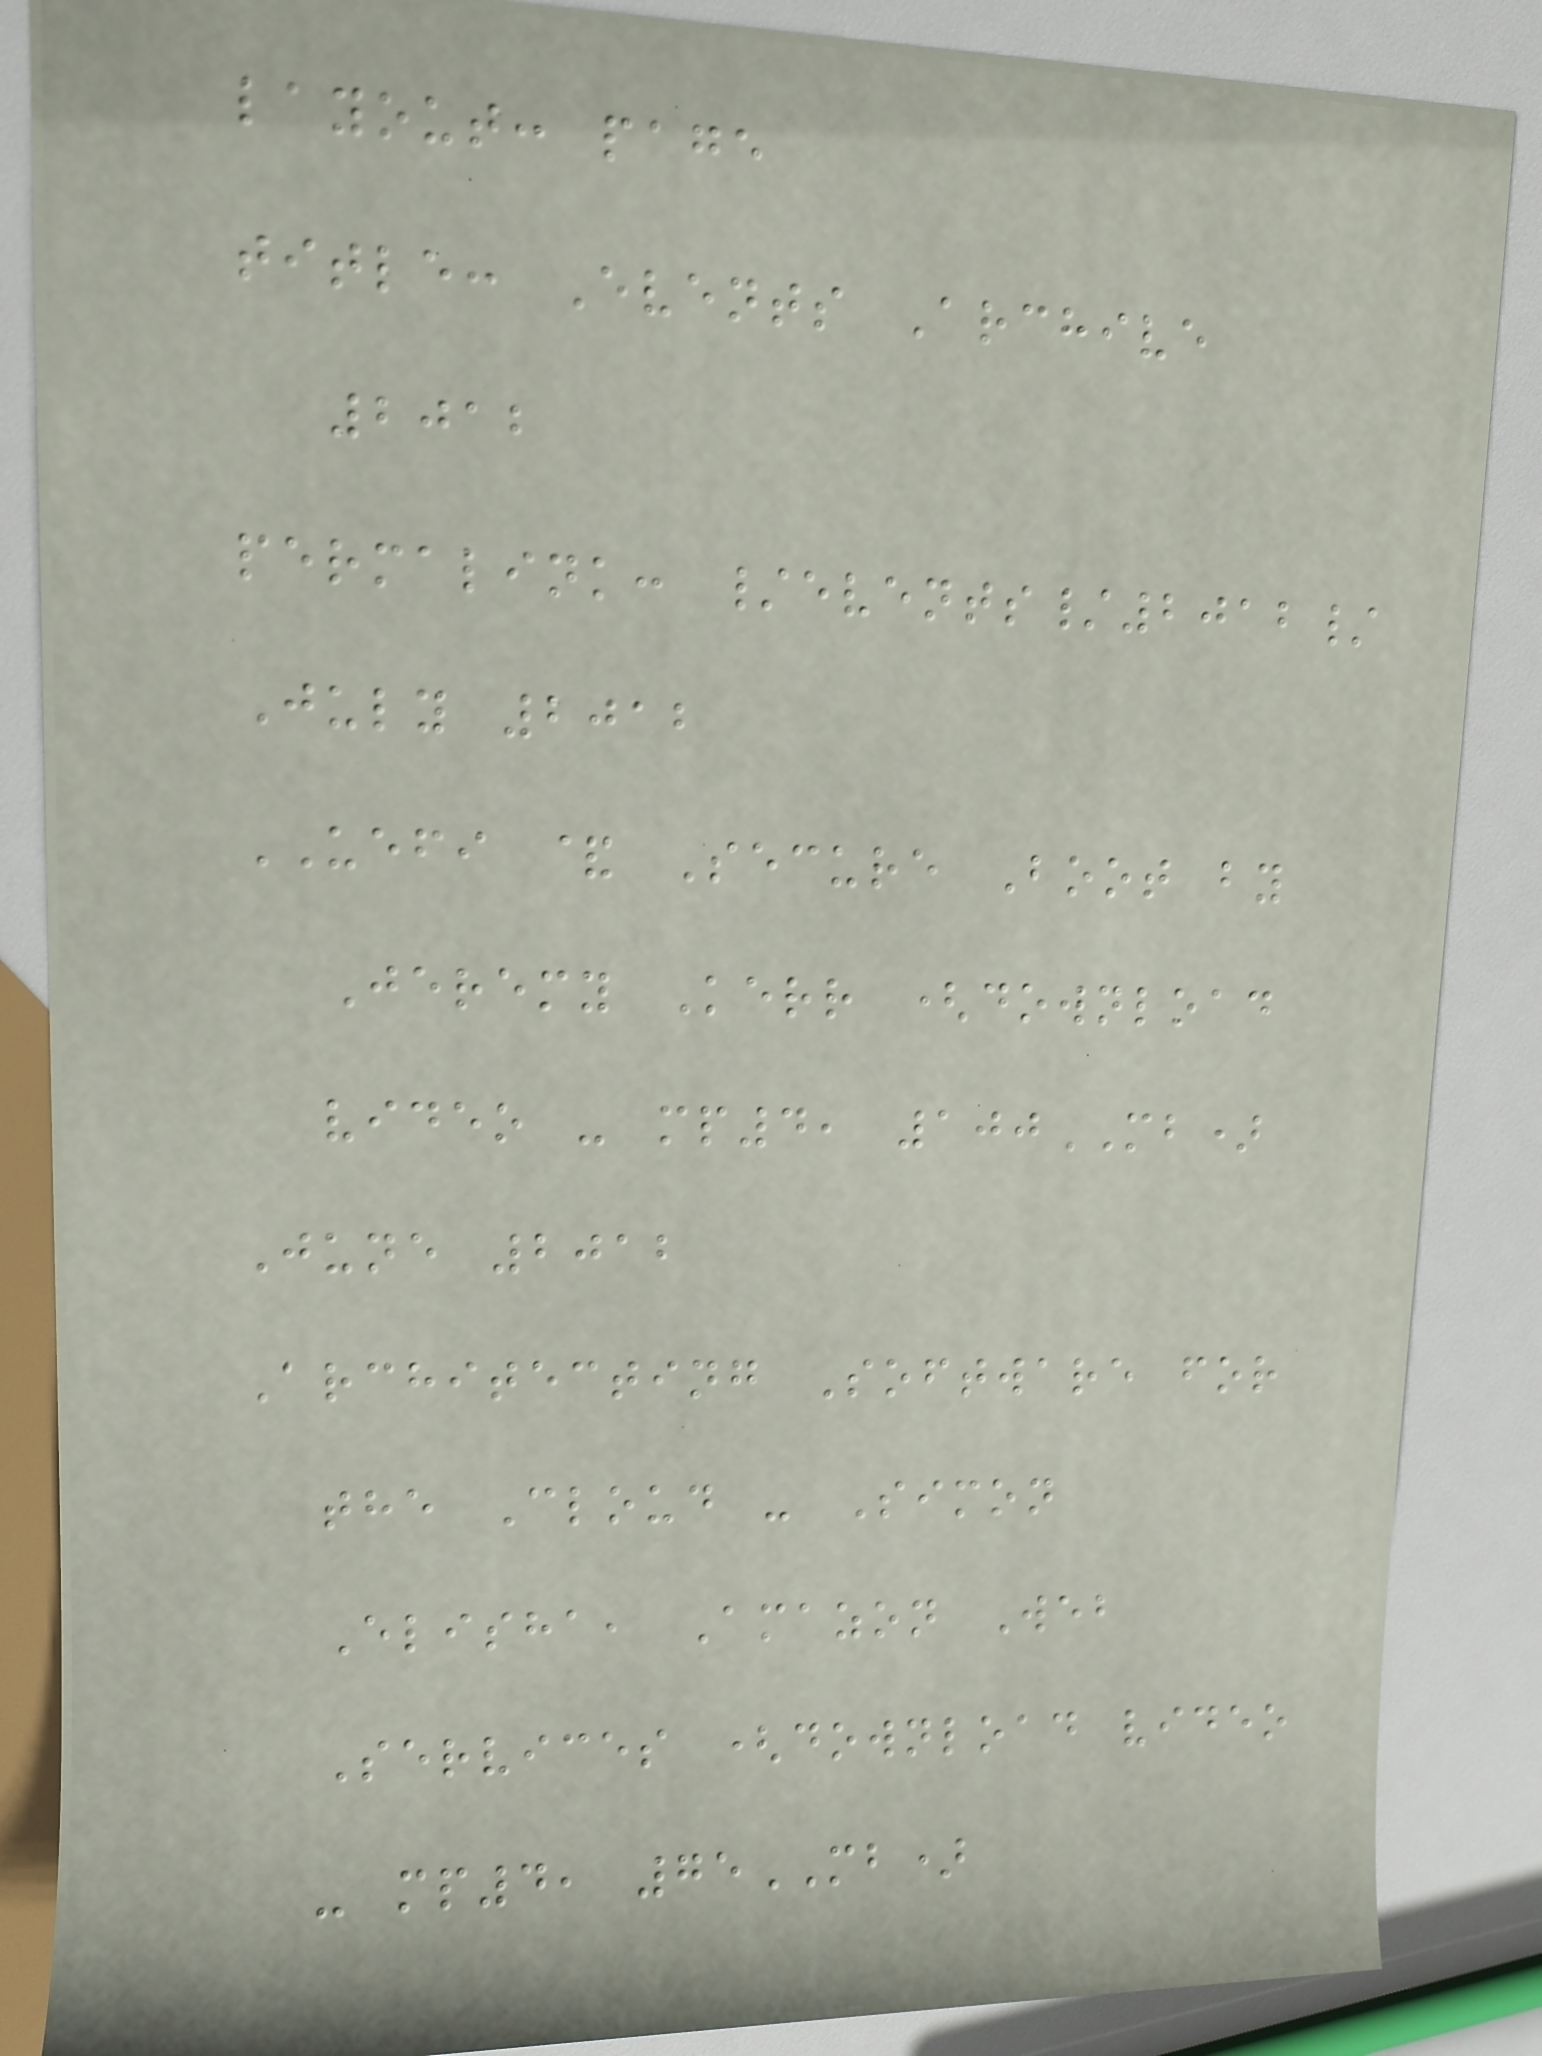layout: page
title: Events Archive
2012
permalink: /events/2012/
July 2012
UEFI & Secure Boot by
Jeremy Kerr (download
video - mp4, 100MB)
June 2012
Architecting Software for
the Cloud - Simon
Elisha, Amazon Web
Services (download video
- mp4, 75MB)
